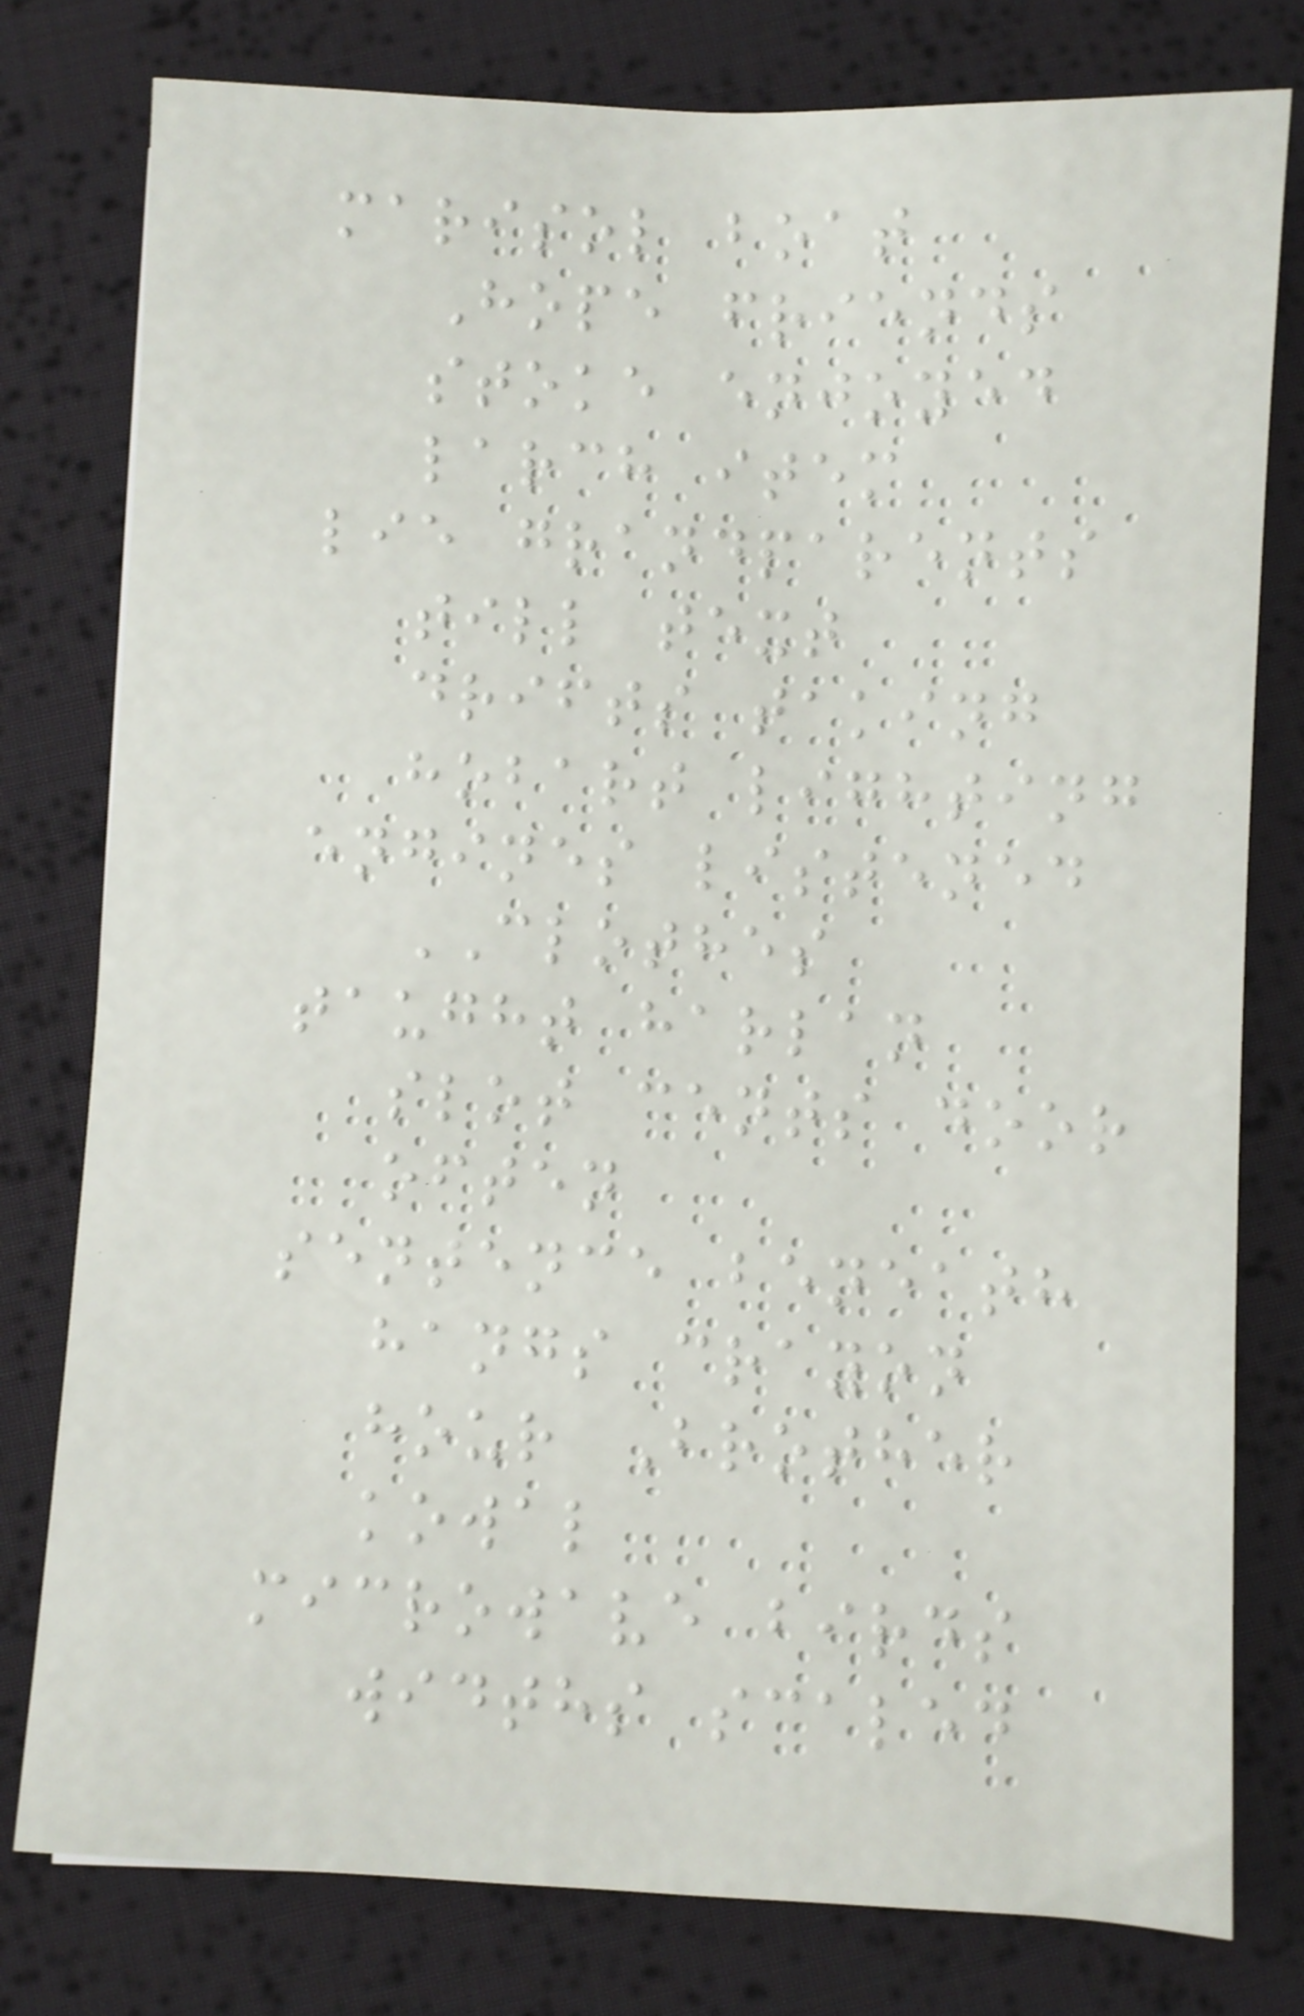marisol boat
Hope friends
stoke enjoyed
larch item
lie grandparents
till text
drifts taking
hobart lighting
engines listened
CLOTHES
taught harlan
slot cents door
often
sentence beneath
hangs crayon
hour Brother
kowal
microwave birds
widths scaled
